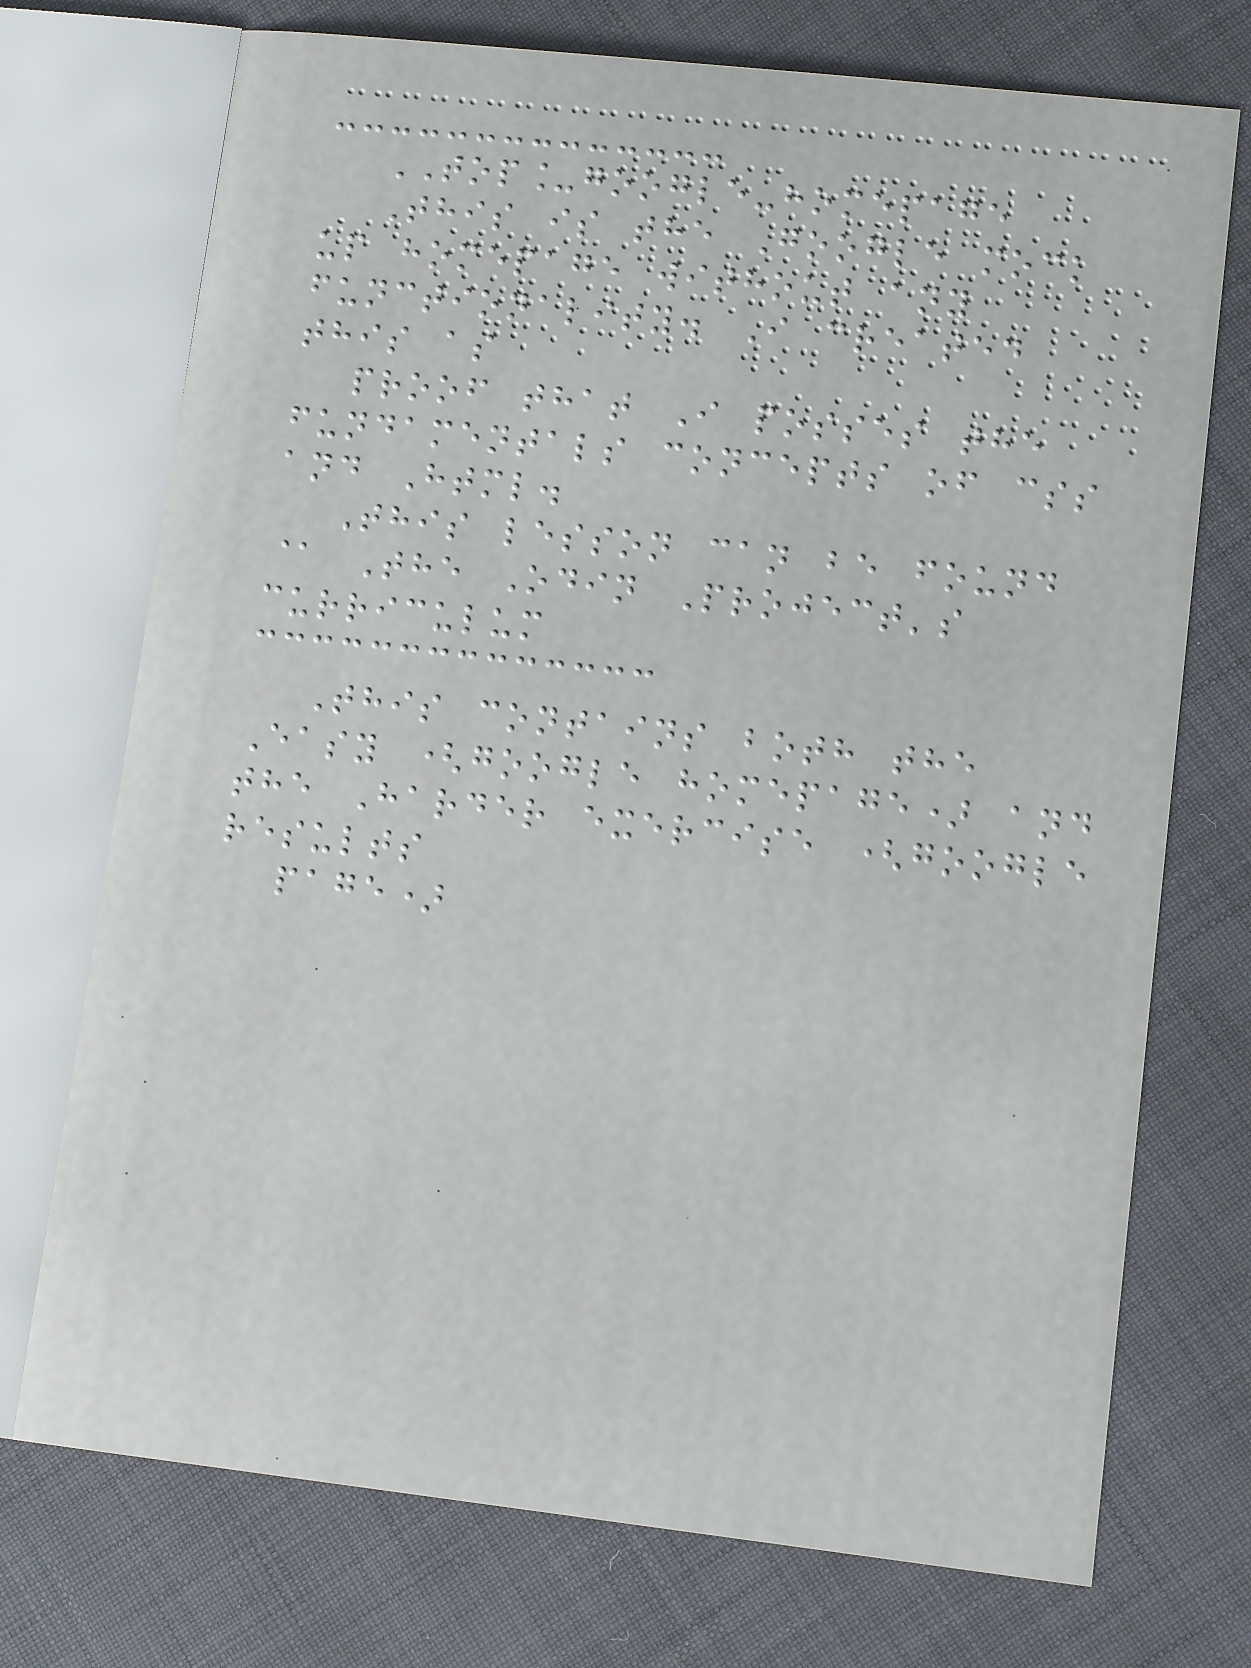TOP_google-homepage
This is the Google mock
up homepage without any
functionality. I created
this as
proof that I posses the
fundamentals concepts of css
and Html.
This lesson can be found
@ The Odin Project's
curriculum
This contains both the
Easy (google homepage) and
the Harder exercise (google
results
page)
